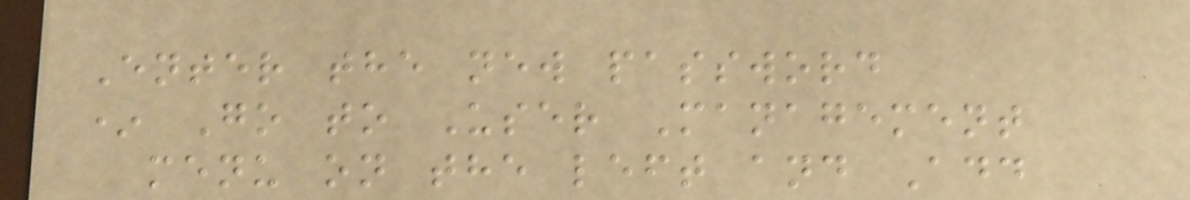Enter the new password
* Go to User Management
menu on the left and Add
